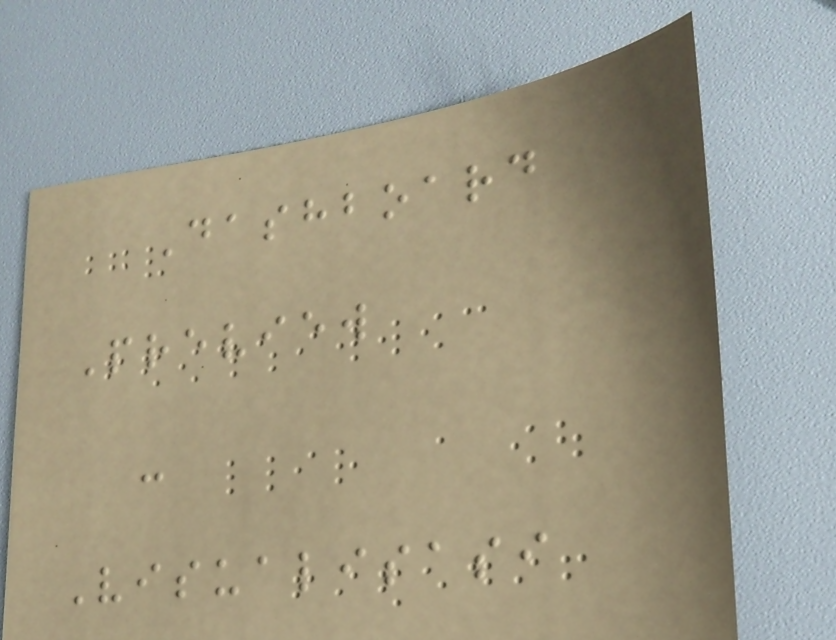Dashboard
Preview
-
Visualisasi
